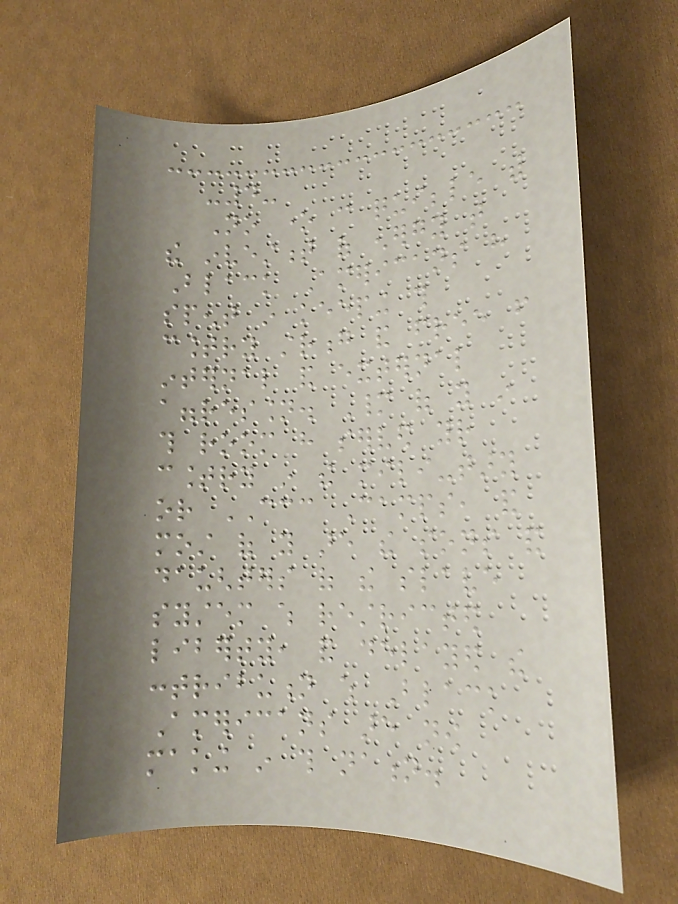-4-
No one can quibble with
the investment of energy that
Black Americans have
spent in keeping this
country strong and free from
internal and external
aggression. Many of you in
this room have served your
country in the mili-tary
or CCC Camps, and
most of you are the sons and
daughters of the slave
system which restricted
liberty, and delayed the
contribution which Black
Americans are now
making in this nation.
